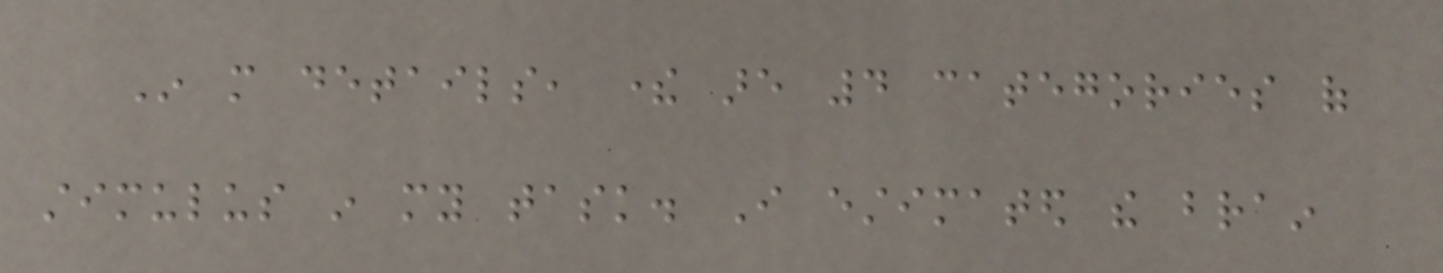In more details, there are 4 categories of
stimulus in my task. I estimated the brain
